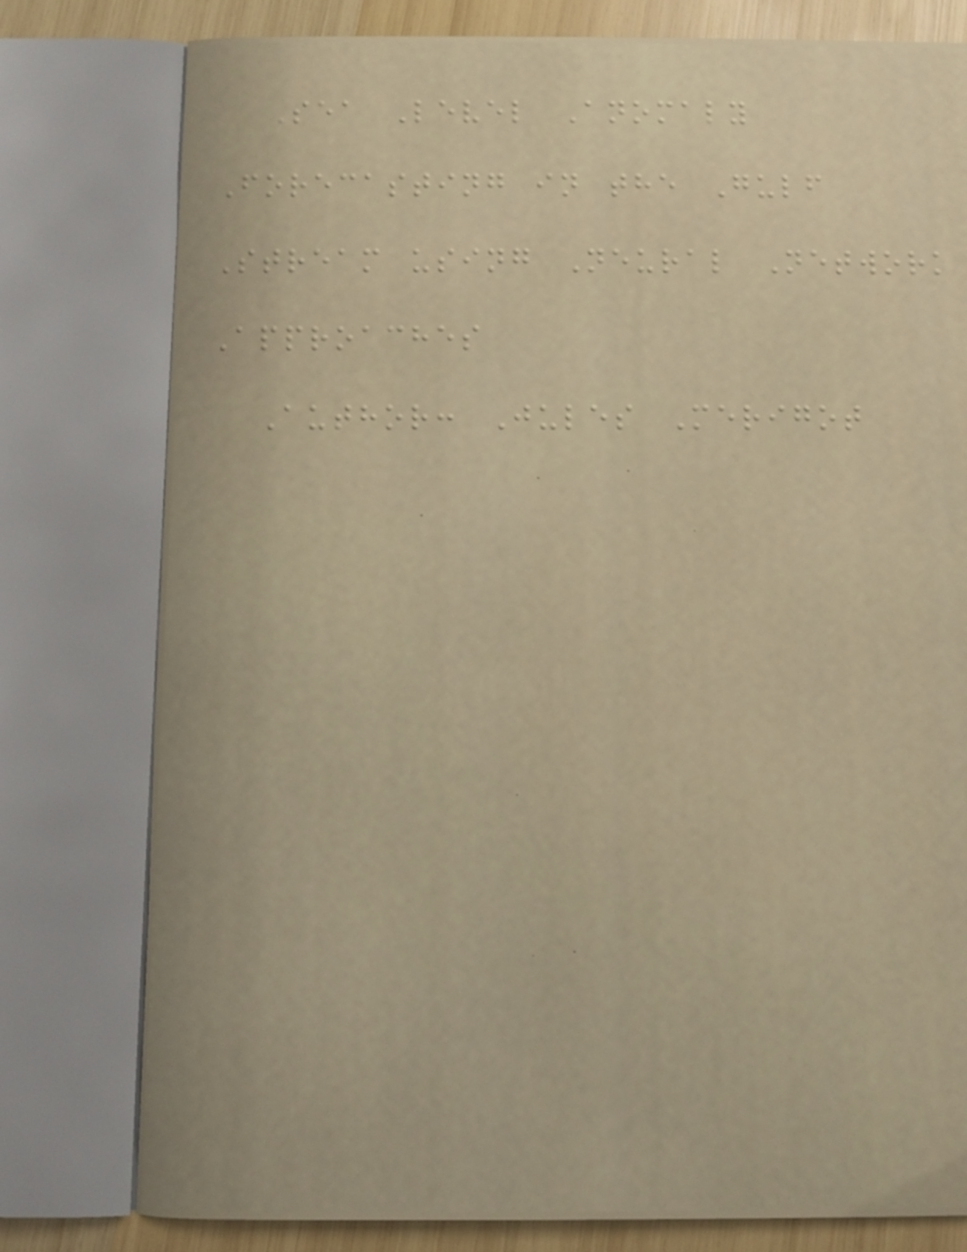Sea Level Anomaly
Forecasting in the Gulf
Stream using Neural Network
Approaches
Author: Jules Merigot
